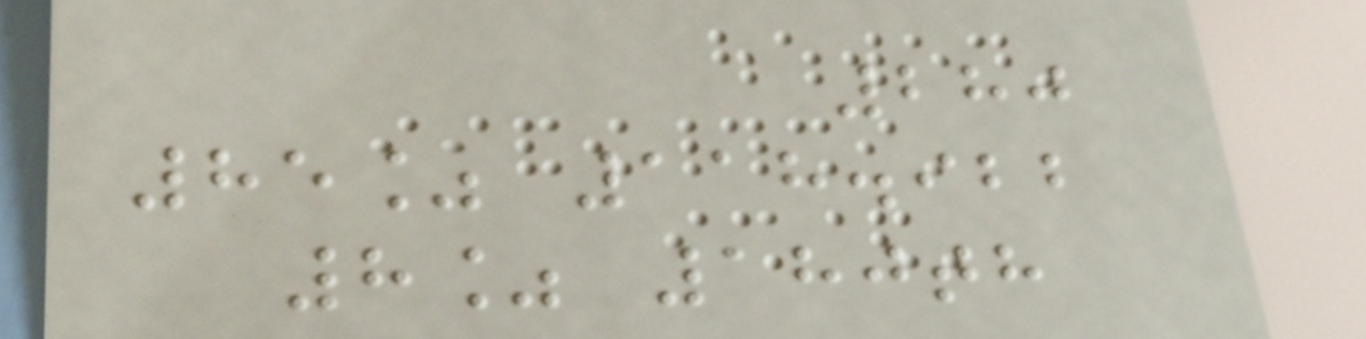280
85% 118.922
8% 180th
